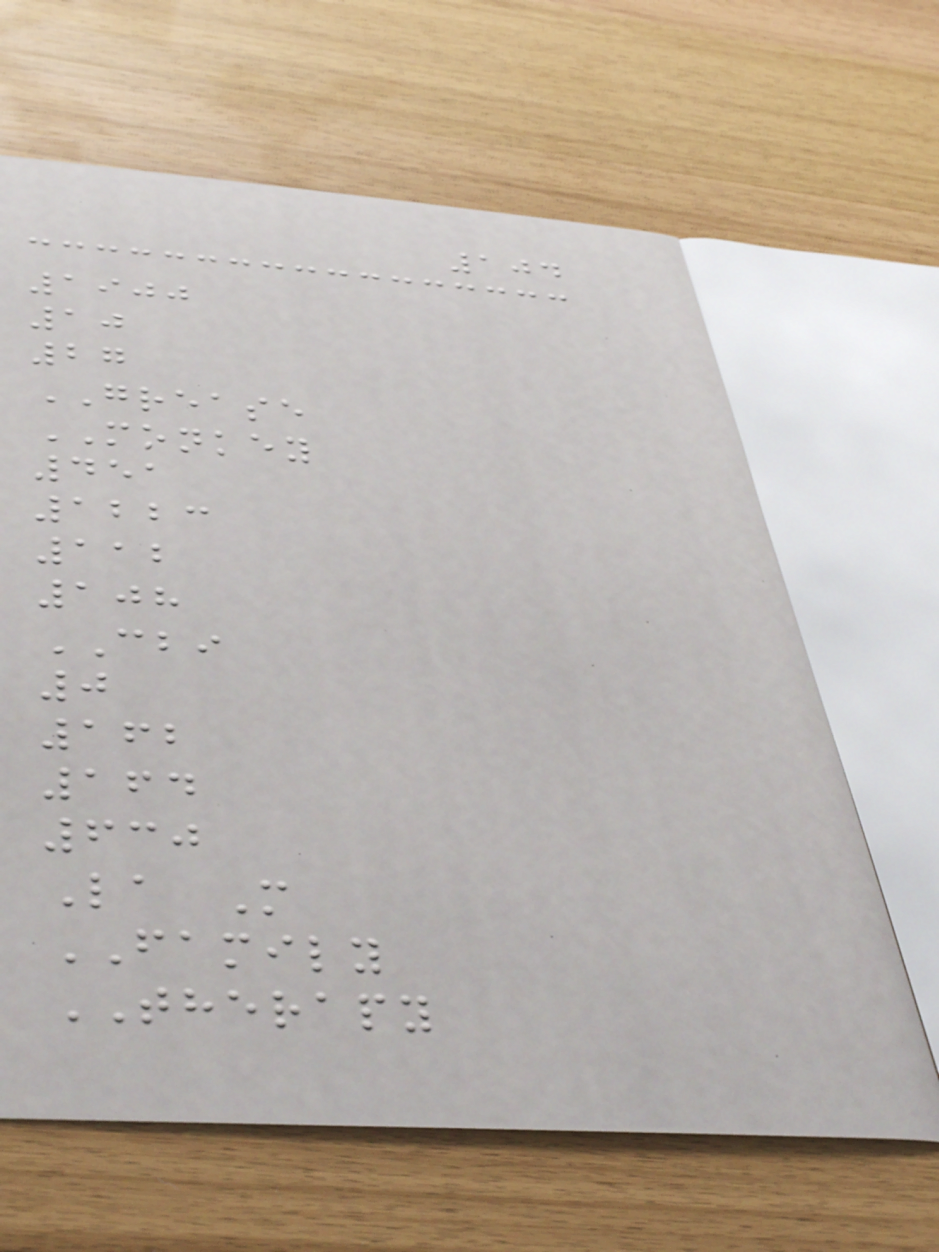104
1900
10
27
GREASE
MONKEY
451
1223
112
108
CBI
0
162
164
630
La M
FAMILY
THERAPY
